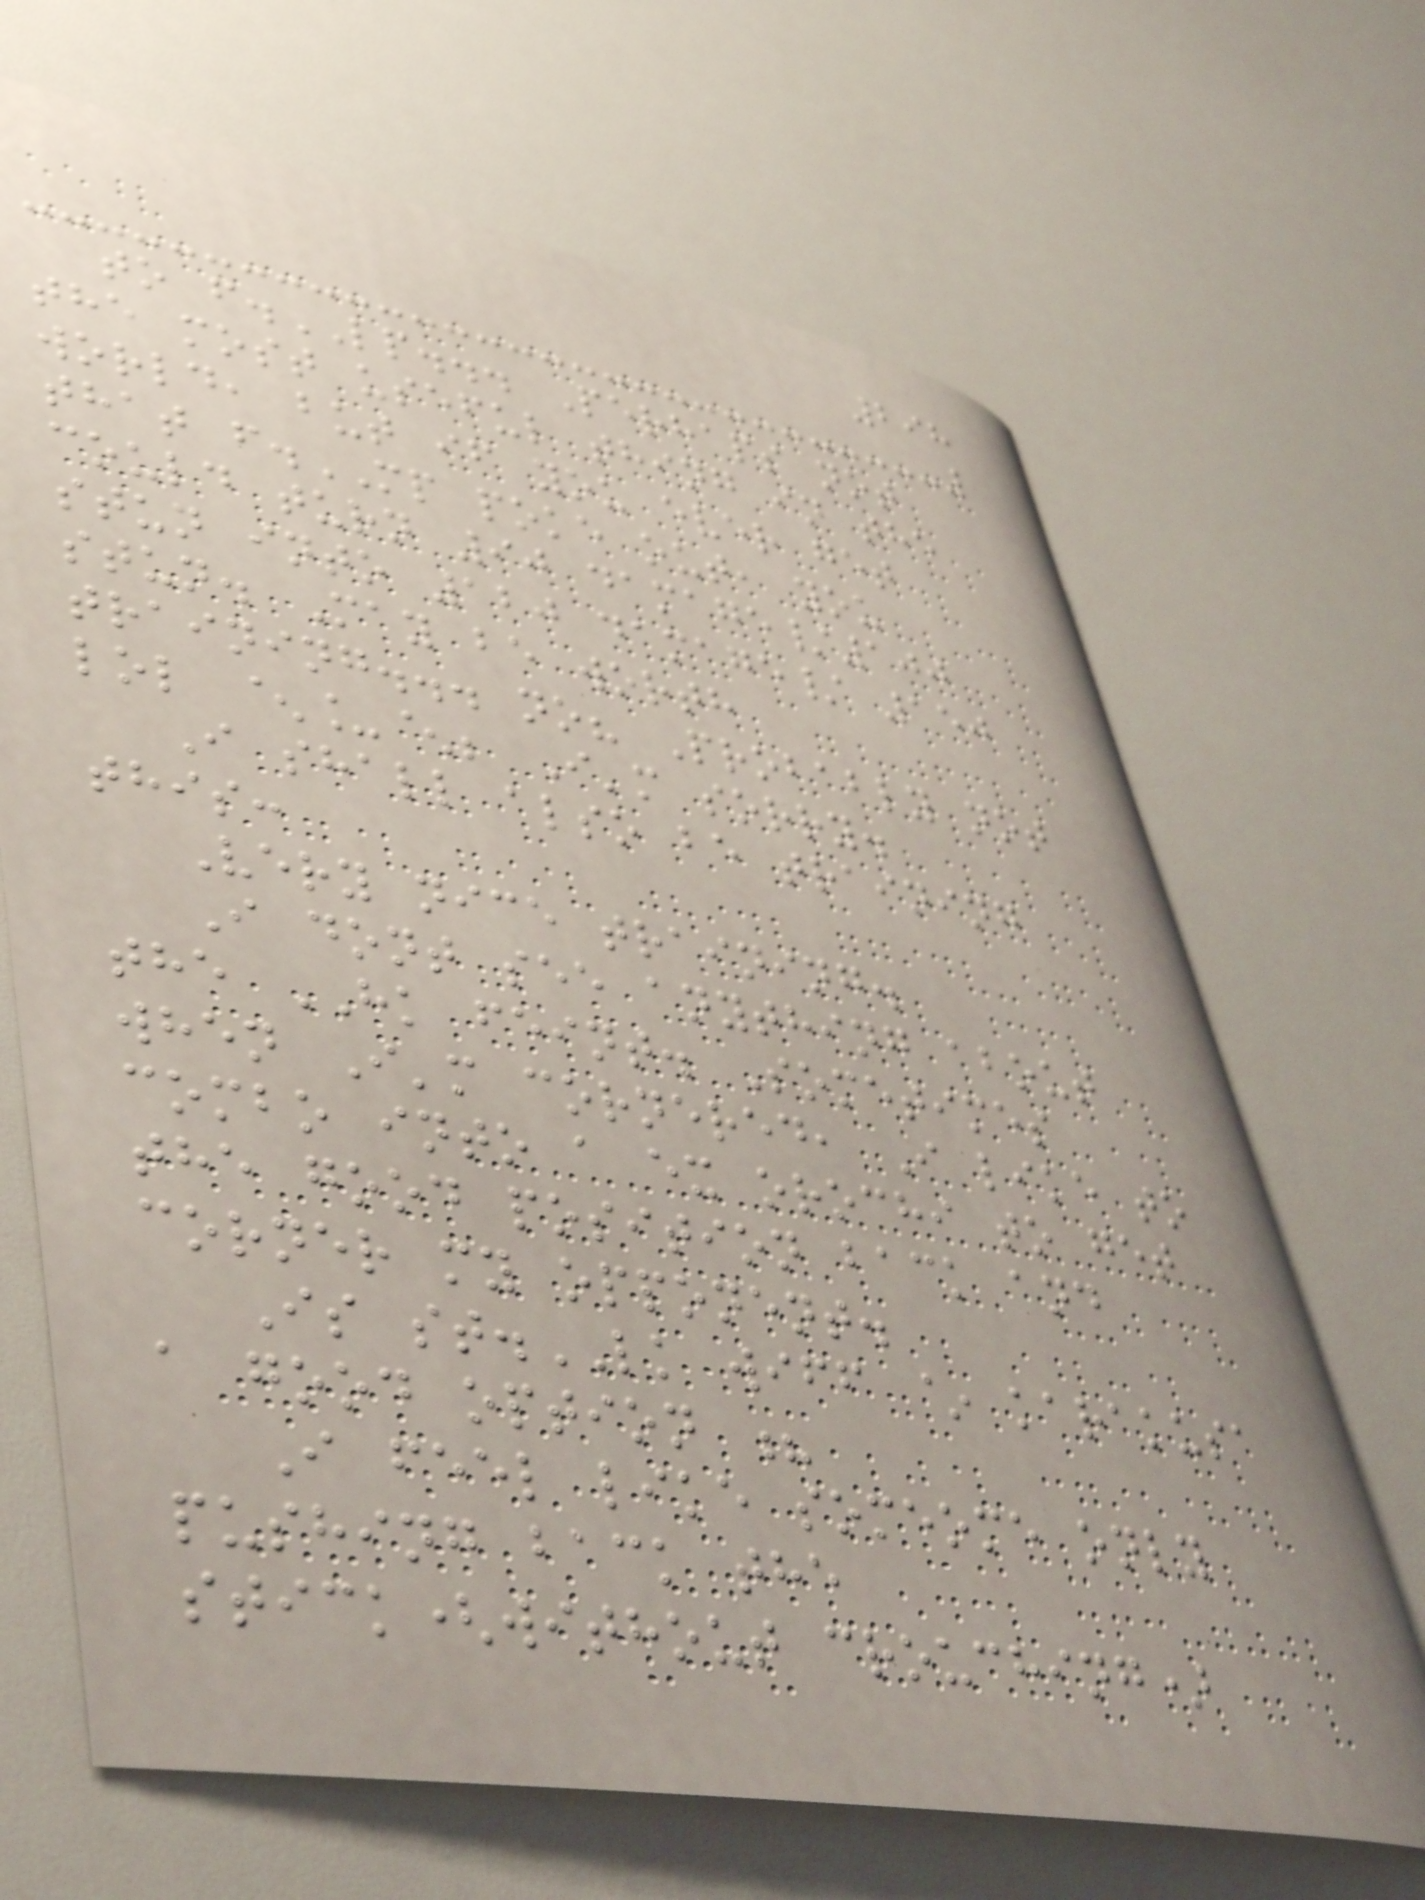298
to f.LP... Perhaps not
the most useful thing in the
world, but if you ever get
that f.MP poke out, you
could turn 90 damage/100
stun into 120 damage/ 150
stun. May be worth
training... no? Probably not
lol ^_^; I'm sorry.
I shall also be training
this:
Very nice training.
I dont see anything about
the HK feint. Sometimes
when I'm cornered, I like to
combo into a ex orochi to get
the good position back and
corner my opponent.
Is st.LK wiff ~ karakusa
a good option ?
I feel like someome only
pushing back the
stick(without crouching)
